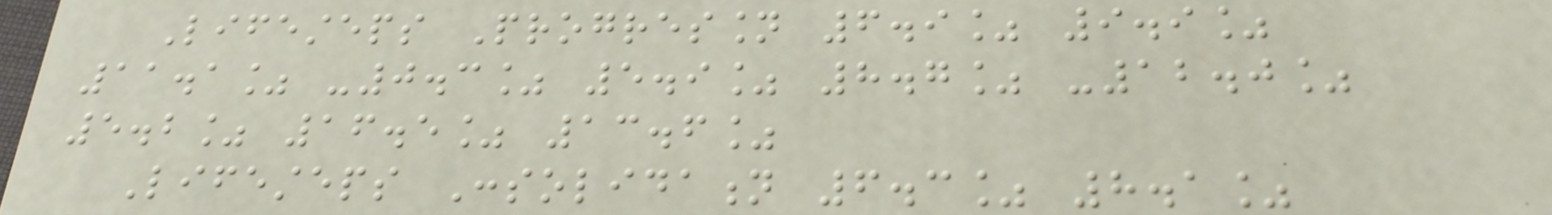Lifesteps Progression 6.9% 9.9%
11.1% -0.3% 5.9% 8.7% -12.0%
5.2% 16.5% 13.6%
Lifesteps Consolidation 6.3% 8.1%
